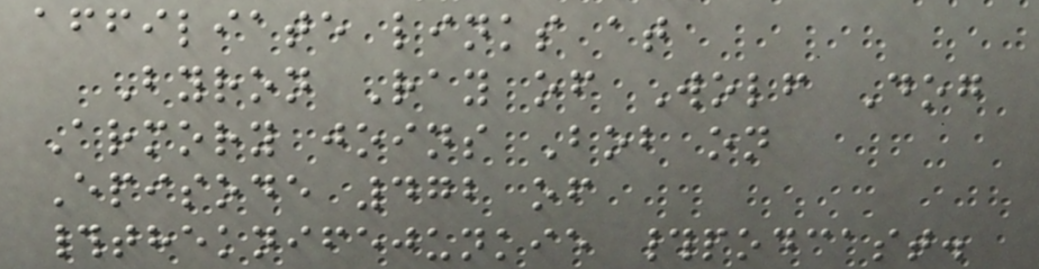affiliate links at
Byron Ray of Wolf Dog
Armory joins Bob on
Episode 472 of
#theknifejunkie #podcast.
